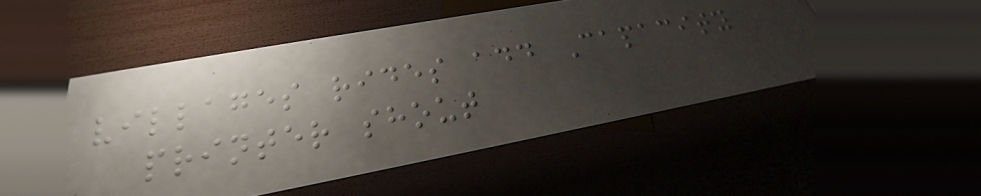villages rides add Capacity
printer shout
